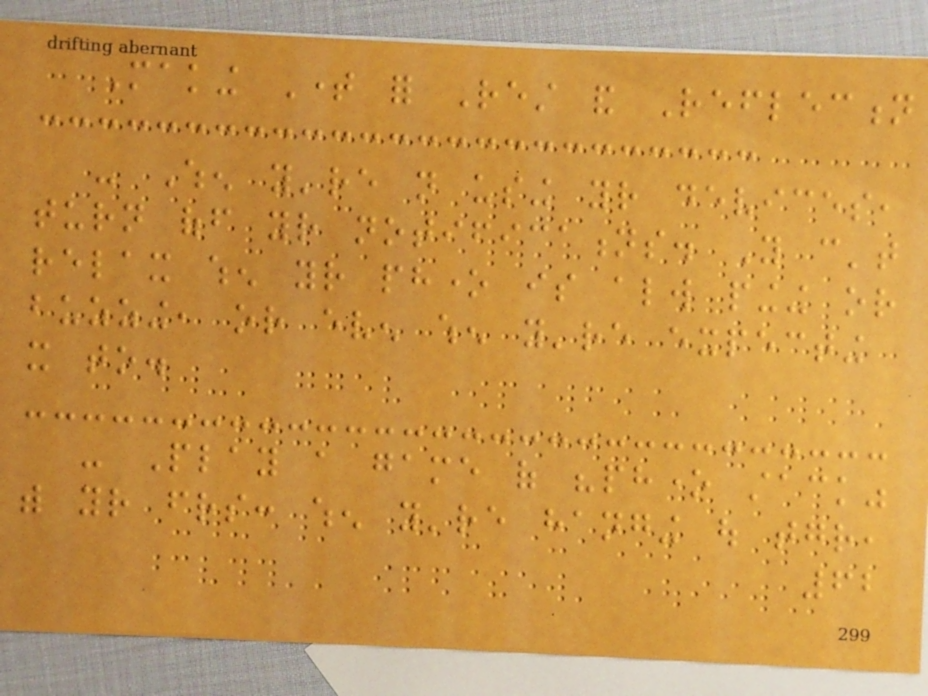Making Time for Rest and Reflection
- When you're not using your devices,
turn off your notifications. You can't
relax when your phone is always pinging or
buzzing, or even when you're expecting
it to.
- Play a game of "phone stack"
with your friends: when you're hanging out together,
62
